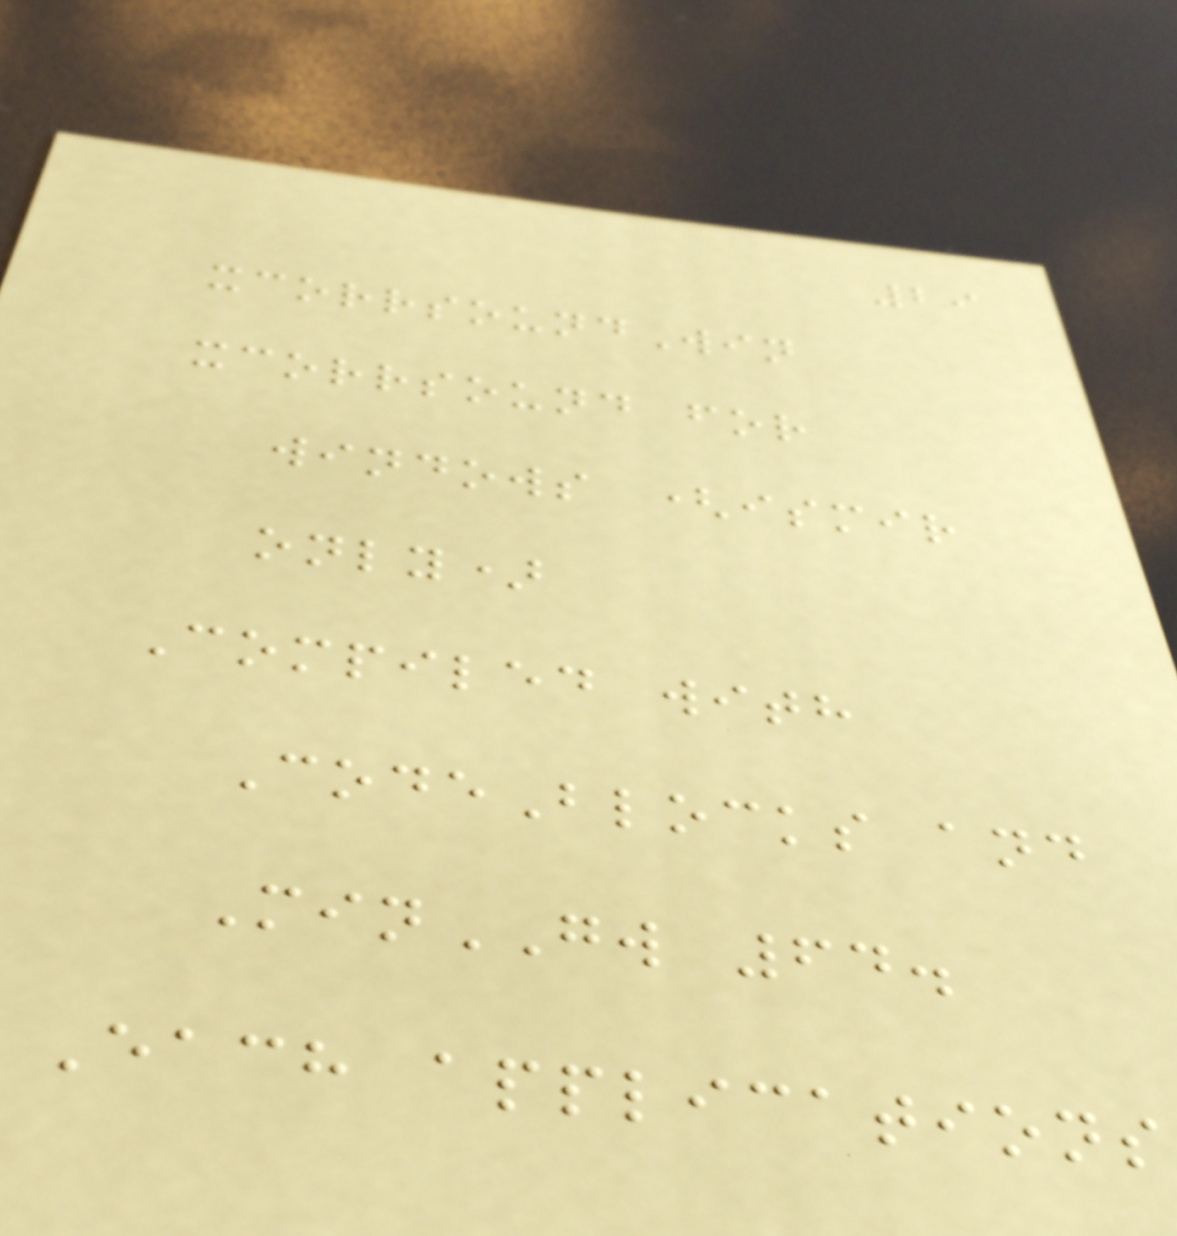29
xcorrsoundWin
xcorrsound for
windows (ismir
only)
Compiled with
CodeBlocks and
MinGW 64.
Each applications
